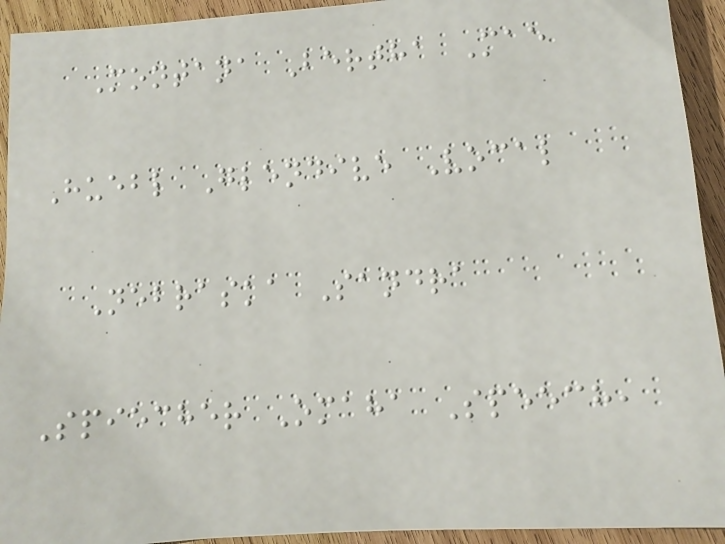Montana Bertha Mae
Huebl Glendive Vocal
Nebraska Sandra
Spiecher Omaha Speech,
